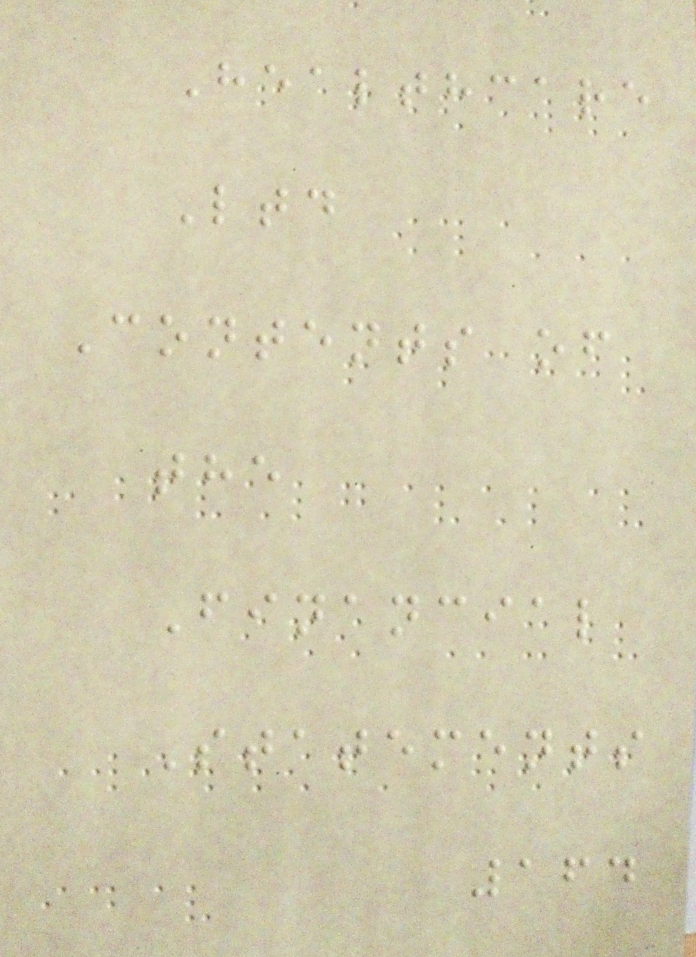Healthcare
Ltd
Contents of
the
Financial
Statements
164
